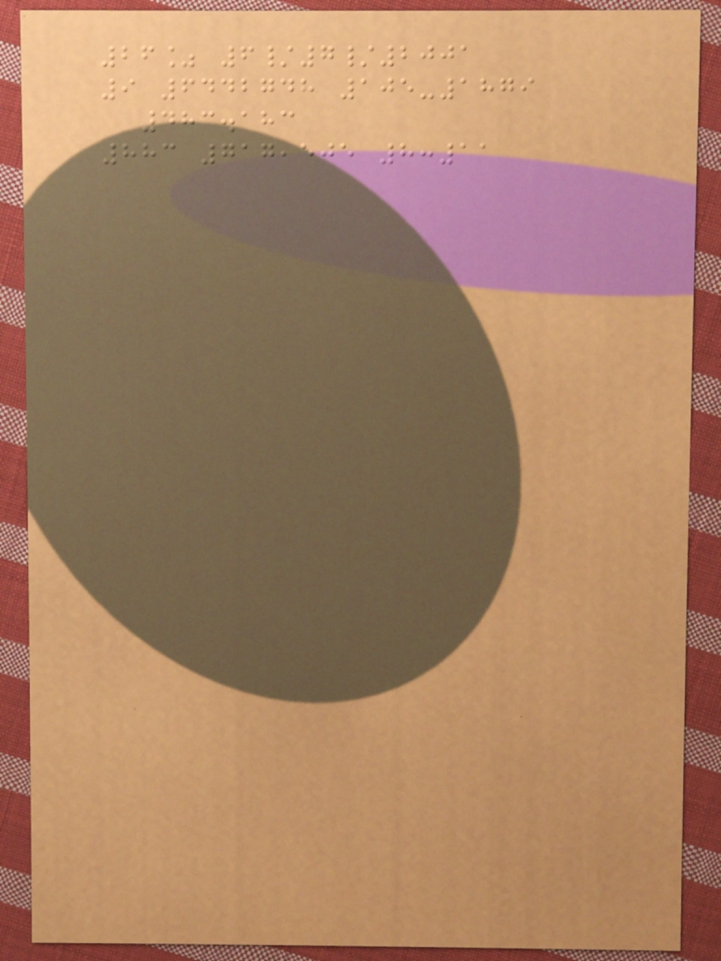26% 6/7/2001
9 6442748 105-1879
483.183
883 717,505 8:11
